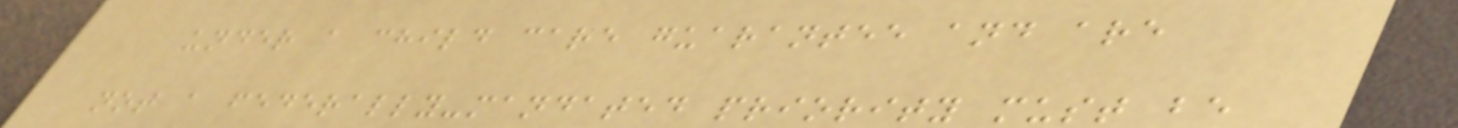under a child care guarantee and are
not a federally-mandated priority must be
